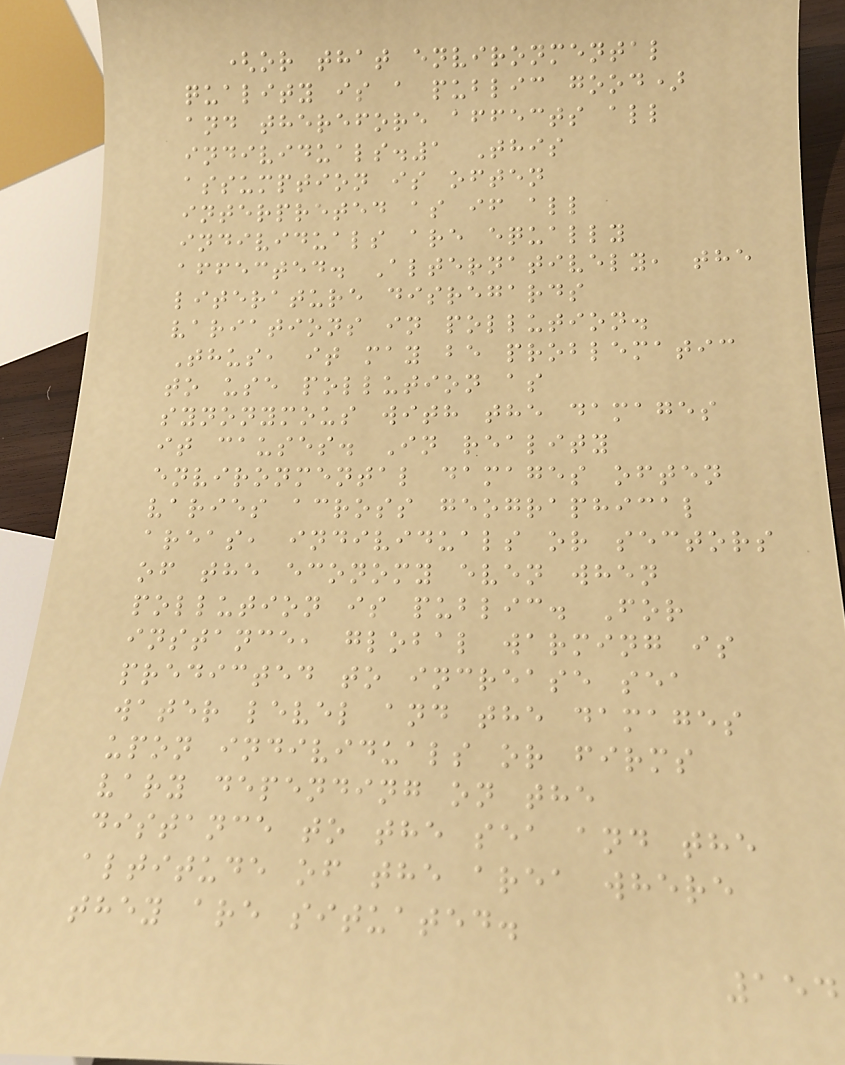(or that environmental
quality is a public good)
and therefore affects all
individuals.1 This
assumption is often
interpreted as if all
individuals are equally
affected. Alternatively, the
literature disregards
variations in pollution.
Thus, it may be problematic
to use pollution as
synonymous with the damages
it causes. In reality
environmental damages often
varies across geographical
areas, individuals or sectors
of the economy even when
pollution is public. For
instance, global warming is
predicted to increase sea
water level and the damages
upon individuals or firms
vary depending on the
distance to the sea and the
altitude of the area where
they are situated.
154
